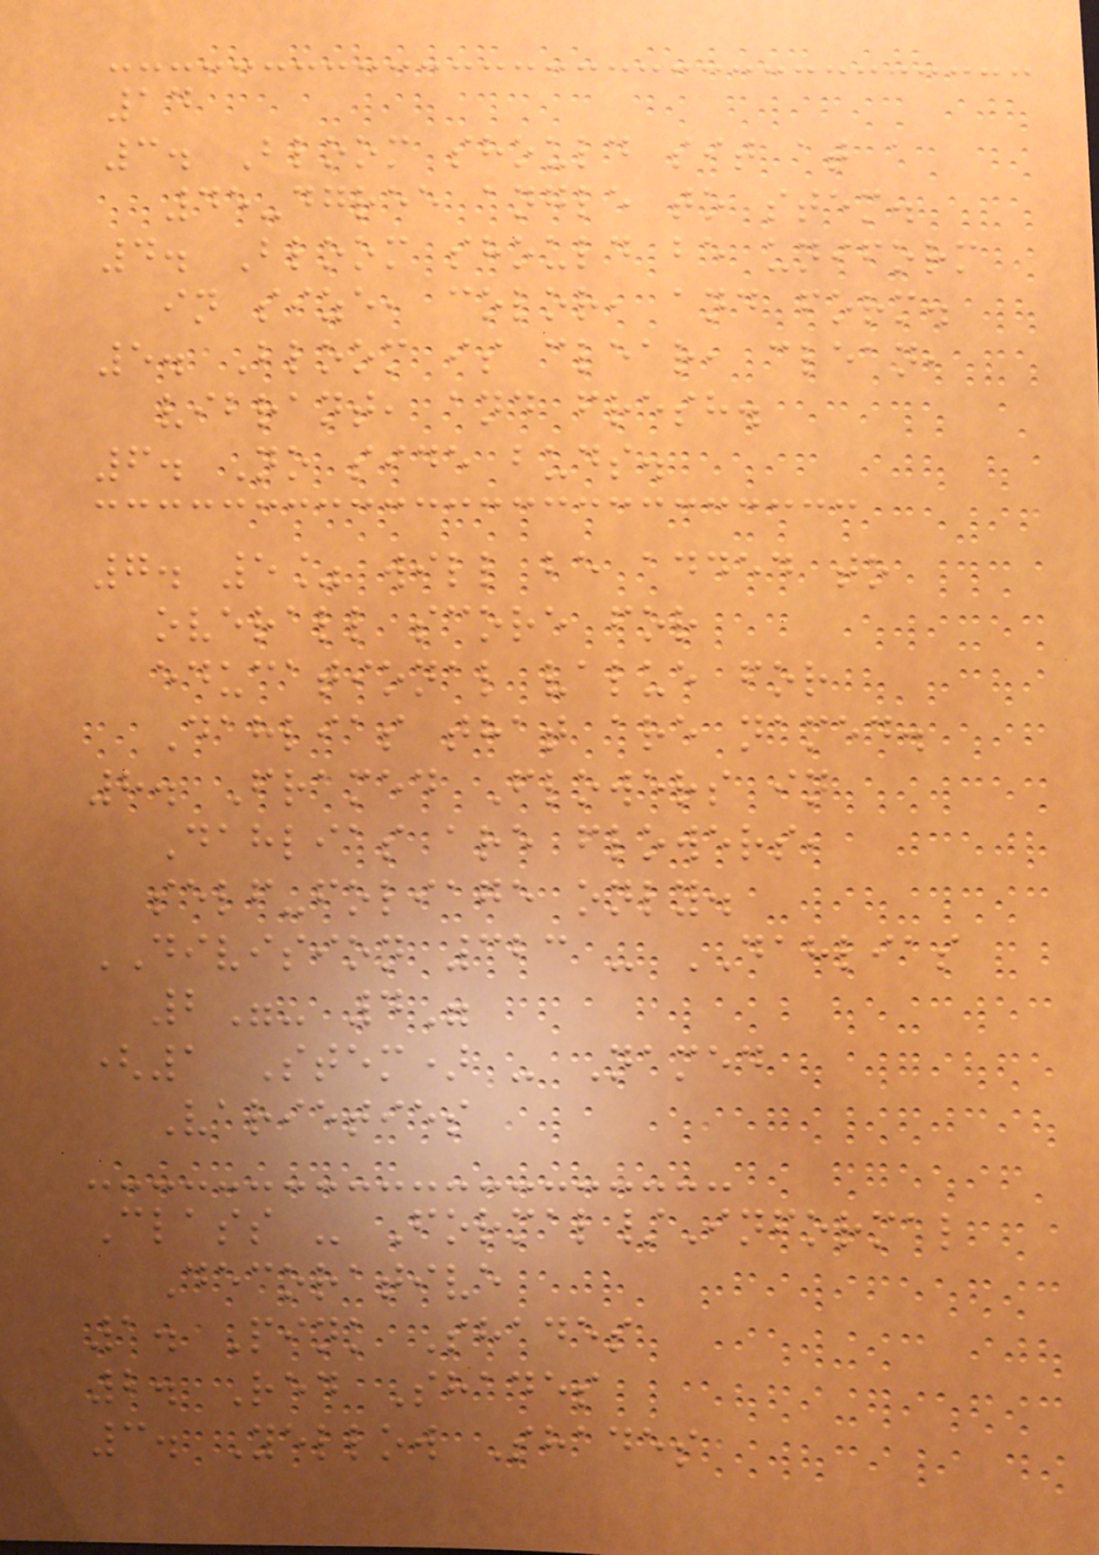14
3. Bloom should sit at a
45-dgree angle to stem.
4. Bloom should be uniform
in size, color, and form.
5. Bloom is clear, clean,
vibrant, and fresh.
6. No side buds.
7. 5% will be added to
overall score for
educational value for
Dahlias that are named.
8. Framed Flowers in
Dahlias are flowers,
self-foliage only.
DIVISION 323 - DAHLIAS
2"- 4"
(1 Stem) - Named
Varieties
Class - Formal/Informal
Decorative
1. Pink Shades
2. Red Shades
3. Yellow Shades
